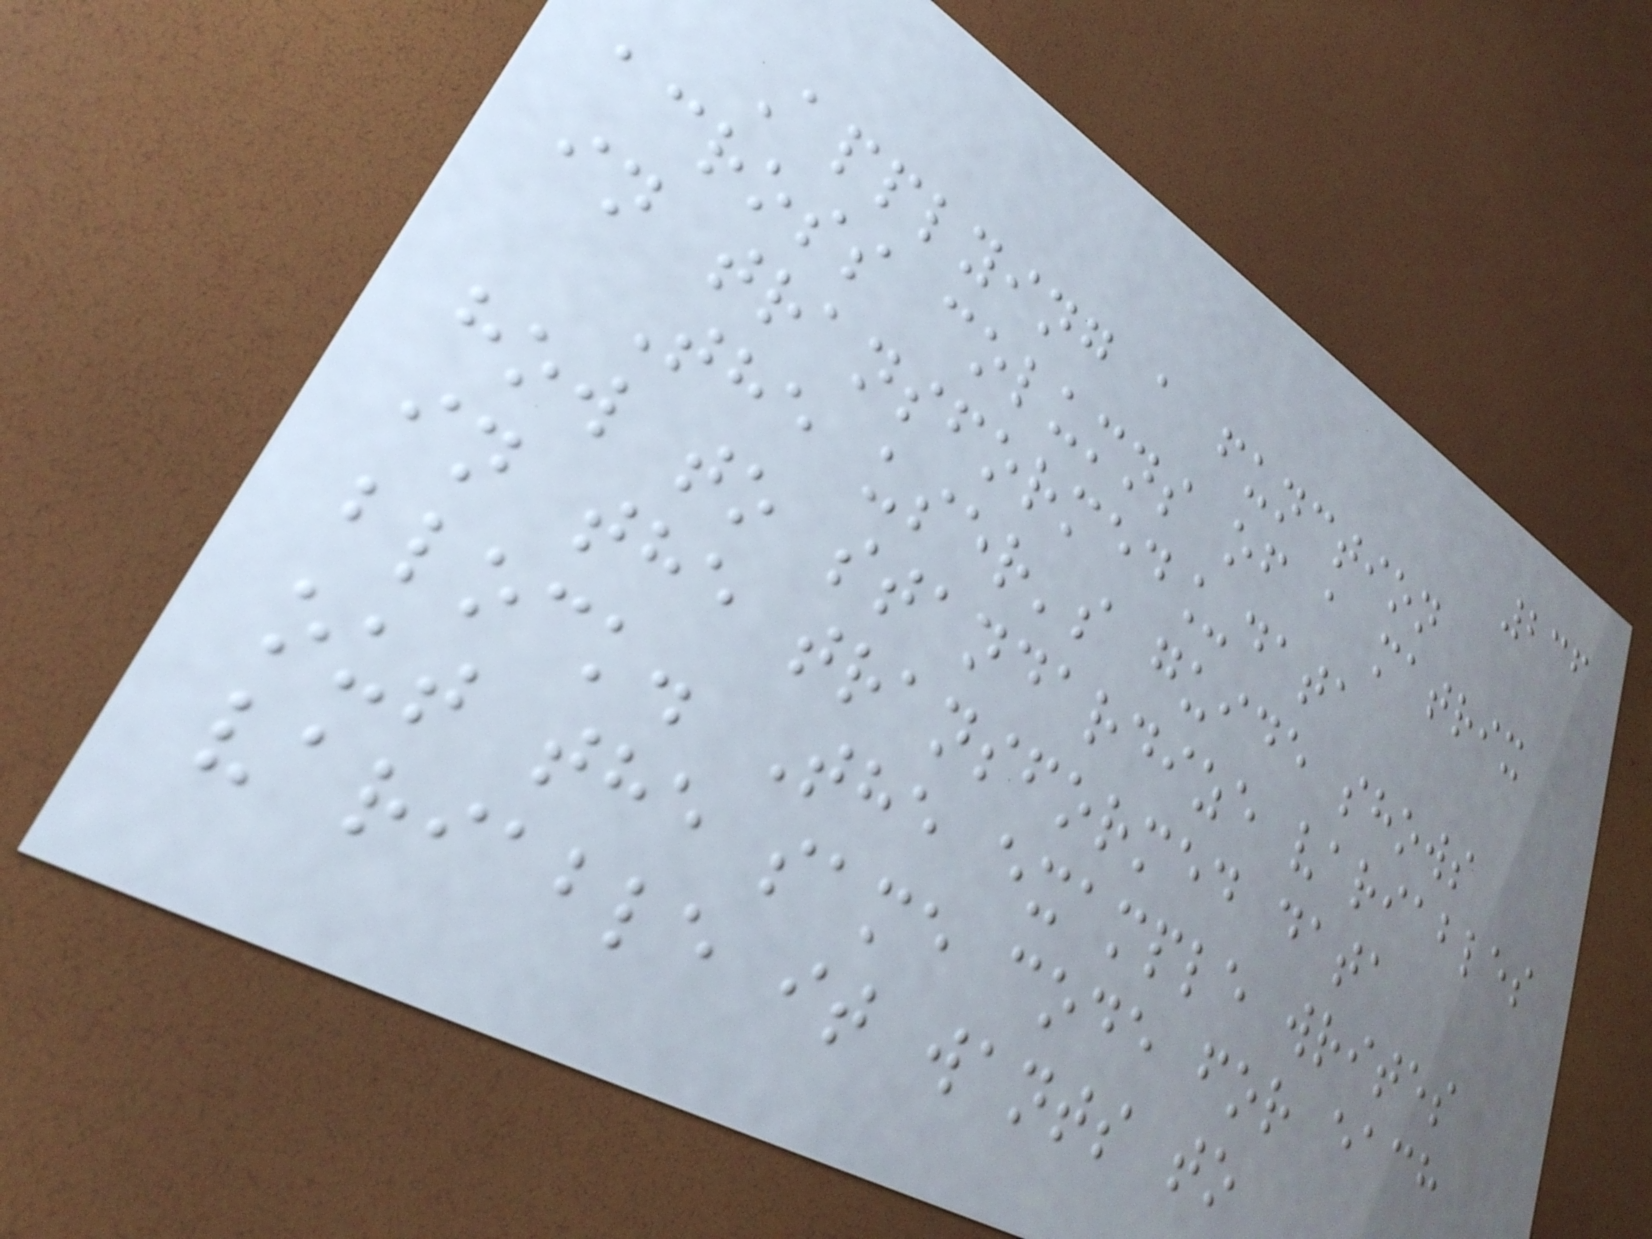236
Applying a function
across columns of a matrix
in transformed_data
The user's guide shows
how to standardize variables
in the transformed data
block. The example writes
out the same code for each
variable it wants to
